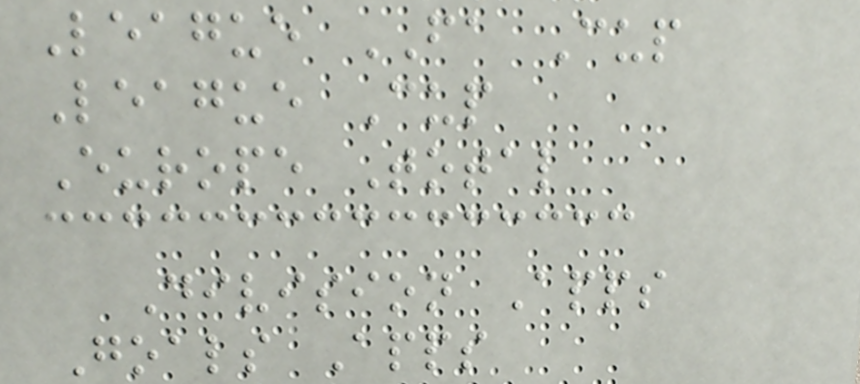League FA Cup
League Cup
Europe Total
Division Apps
Goals Apps
